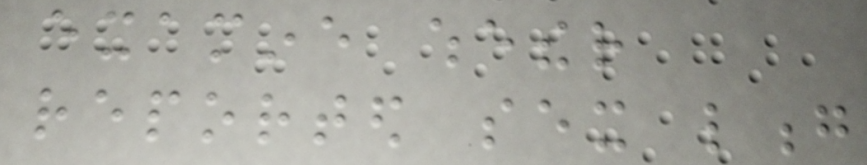examine whether
reported sex long
